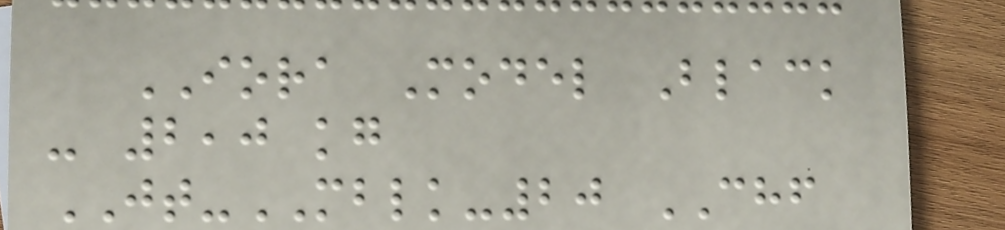IORA Model Black
- 2,0 kg
JT-MBLK-20 CHF
